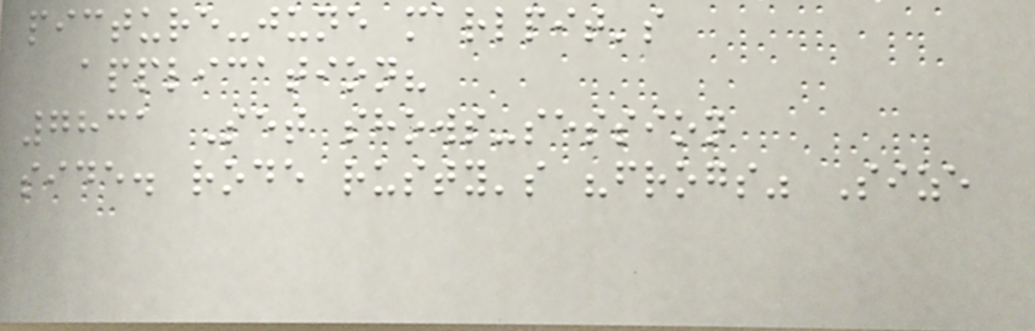picture-june marlpit's
application?
7831 Set shows-session
side. rode rusty's "frogs" Size
